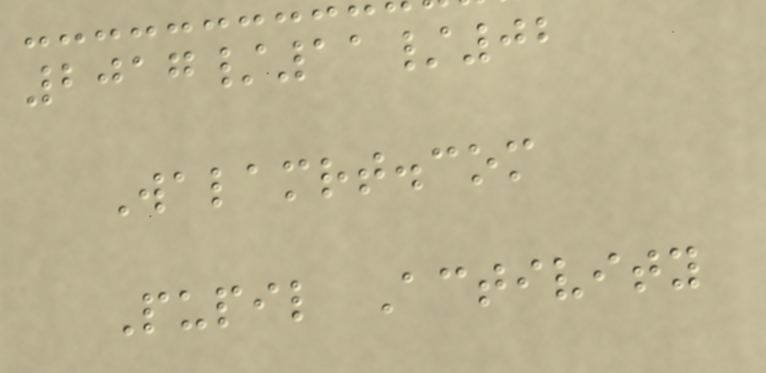2017/11/02
Walamrt.com
Pupil Activity
